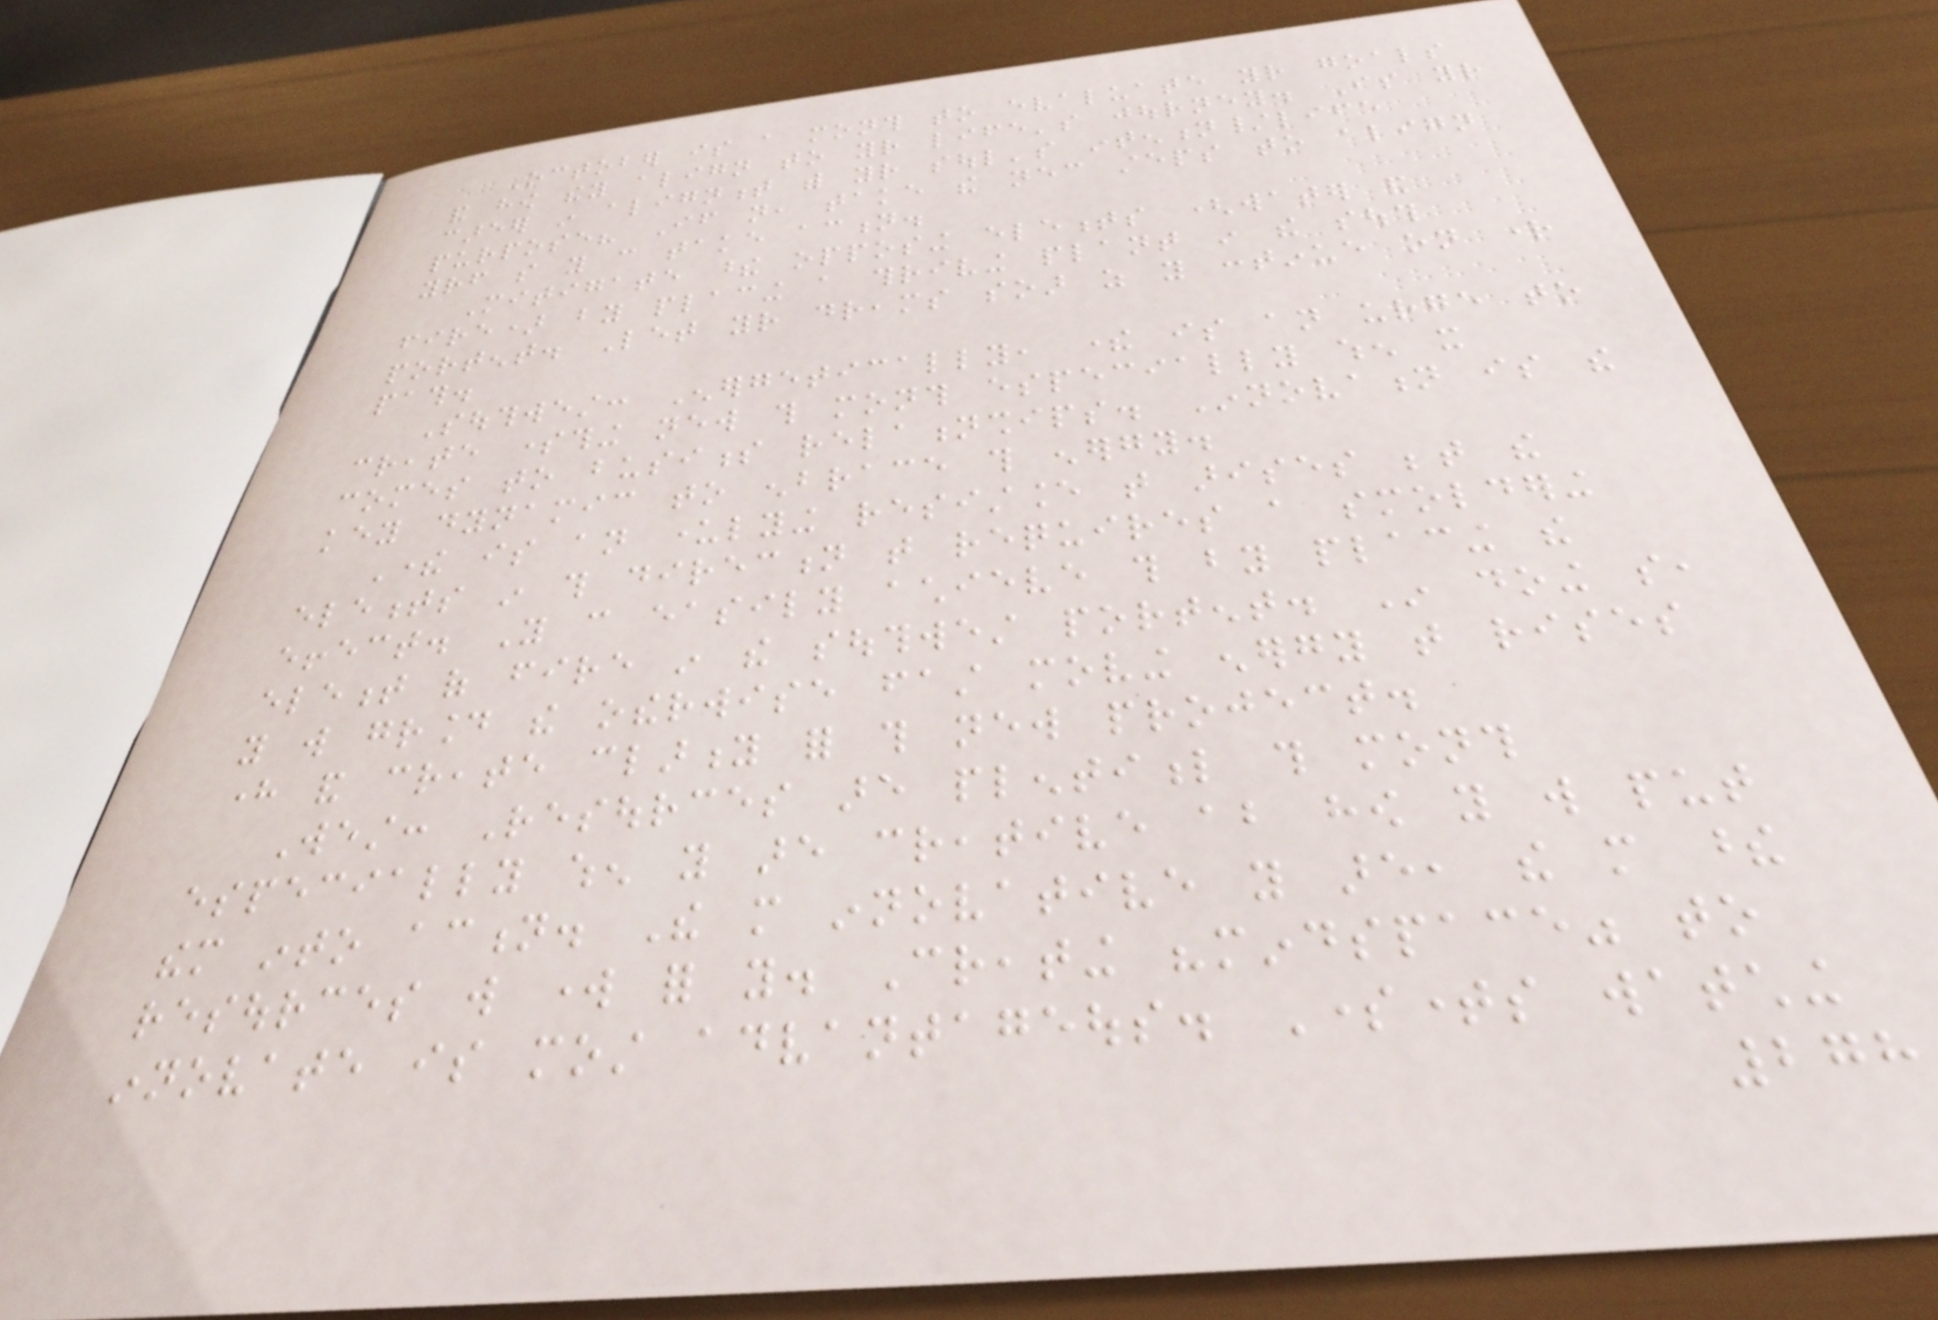October is a month to evaluate your goals
and how they align to your life's journey. Is your
career in alignment with your soul's intention/life
purpose? If not, take the necessary steps to align
yourself so you can take action.
Mitigate these opposing elements (water and
fire) by placing a thriving plant in the south
portent. Let your dreams soar as you continue on right
path.
Southwest: Energetically, there is an urge to
create something new this month especially when it
comes to business relationships. Innovation is the
key dynamic to enbrace this energy.
There is an underlying resistance that arises between the
elements in this direction that requires a smoldering
effect. You can easily achieve this by placing the
element of fire in the southwest portent. In doing so,
you will ground the otherwise fast moving energy that rises
here and create clarity for this new project.
West: Resources are plentiful this month
especially when you are creative about how you will put
them into action. The more innovative you are, the more these
resources will work for you. Creating "mindspace" to
innovate is most advantageous. Sometimes watching
278
